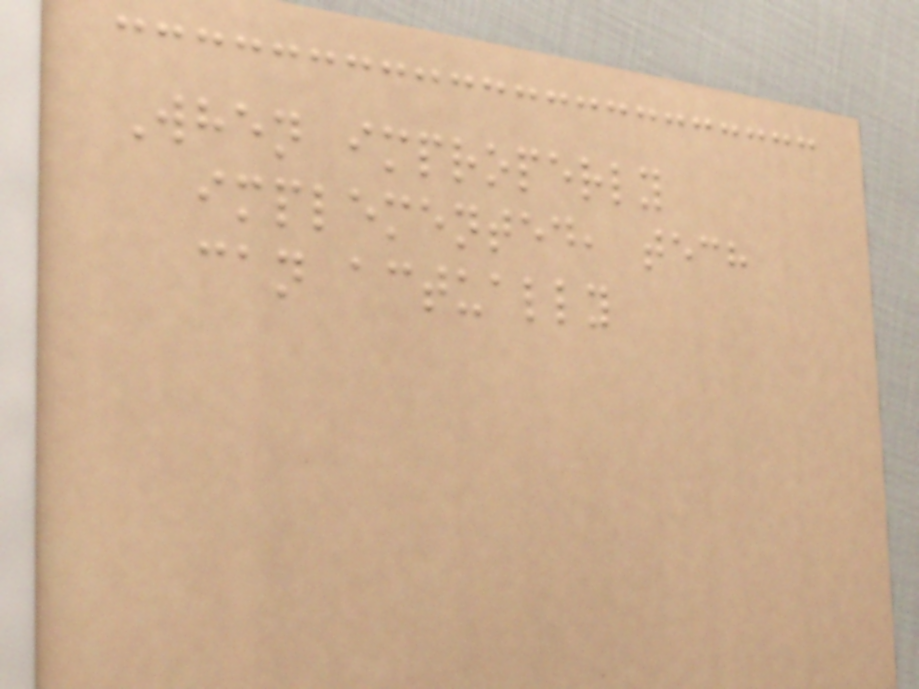When improperly
implemented, tech
can actually
